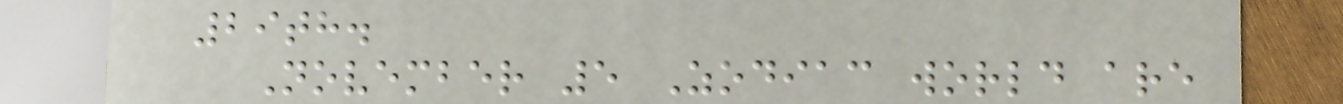29th.
November 5 Zodiac world are
